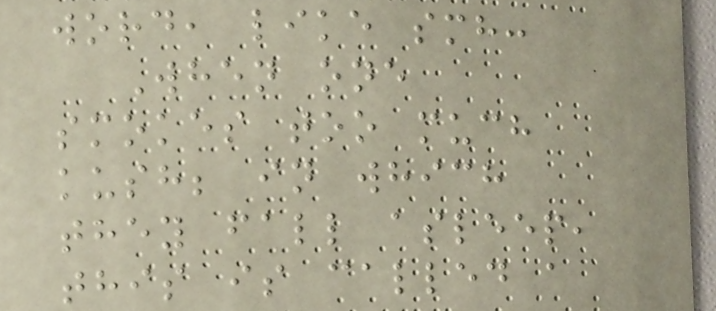word, like smh:
When one
smokes too much
kush; in which
they fall asleep,
this is called a
